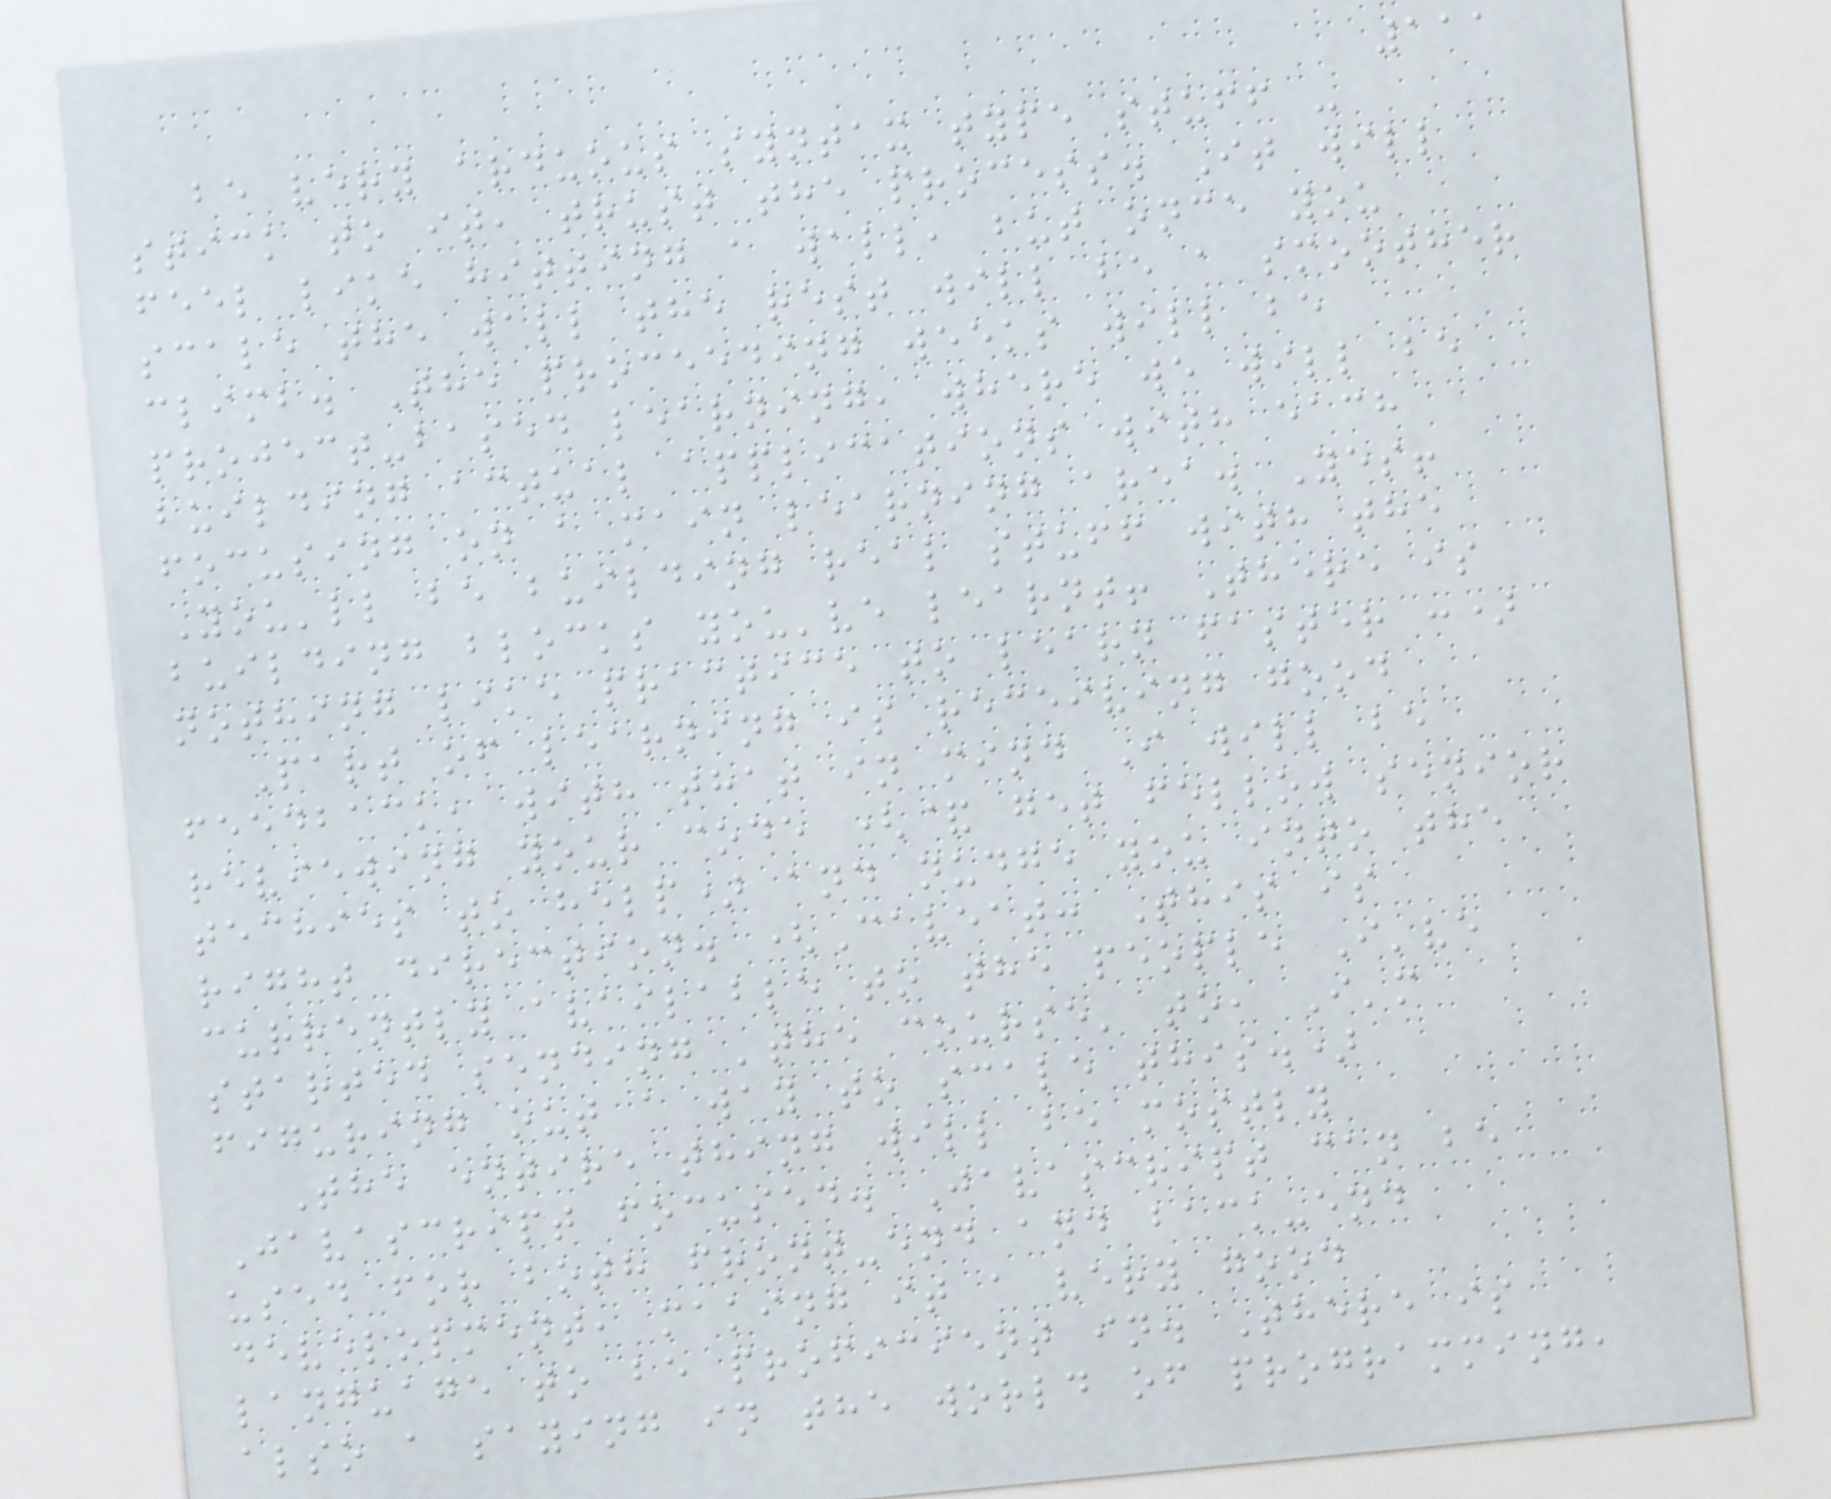111
be very arduous syntax type stuff -
stick to it, trust the process. It will
feel like hitting a wall, but once you
scale the wall the rest will be a smoother
climb. The proceeding weeks will be
project-based learning, where we will be
building actual applications with each
focusing on a main learning area. Yes!
You'll be building real stuff with the
building blocks you've learnt! There is
nothing like practice to learn faster :)
Part of learning is receiving good
feedback, with that in mind I will be
reviewing your code (& get fellow senior
techies to help) and nudge you into the
right direction. (Caveat: This is
currently available to the people I've
started sending 'the course' to, I'm
figuring out a way to scale this.)
The entire thing will be mostly
Javascript focused. Javascript can be
used for both front-end and back-end
development, making it a very good
language to be proficient in. There is
also a saying in the world of programming,
